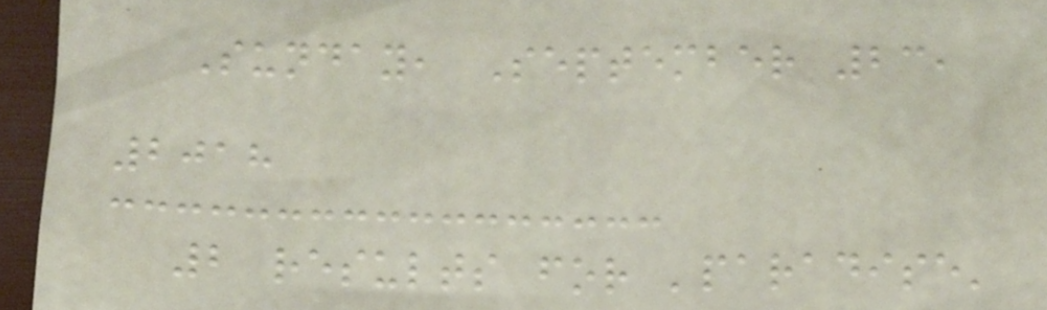Sunday, September 23,
2018
2 results for 'paradise'
